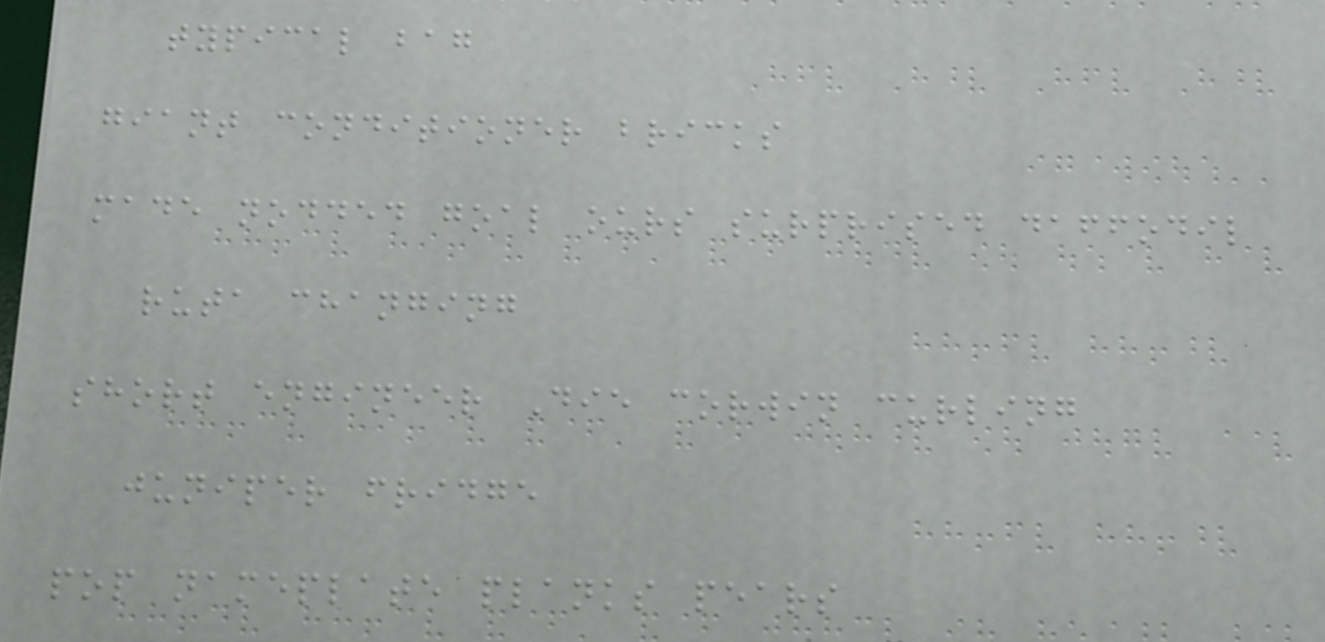typical bag
giant conditioner bricks
made nodded goal ours surprised daffodil
ruta changing
short engineer Die corwin curling
juniper fridge
pop nameplate planks pears
